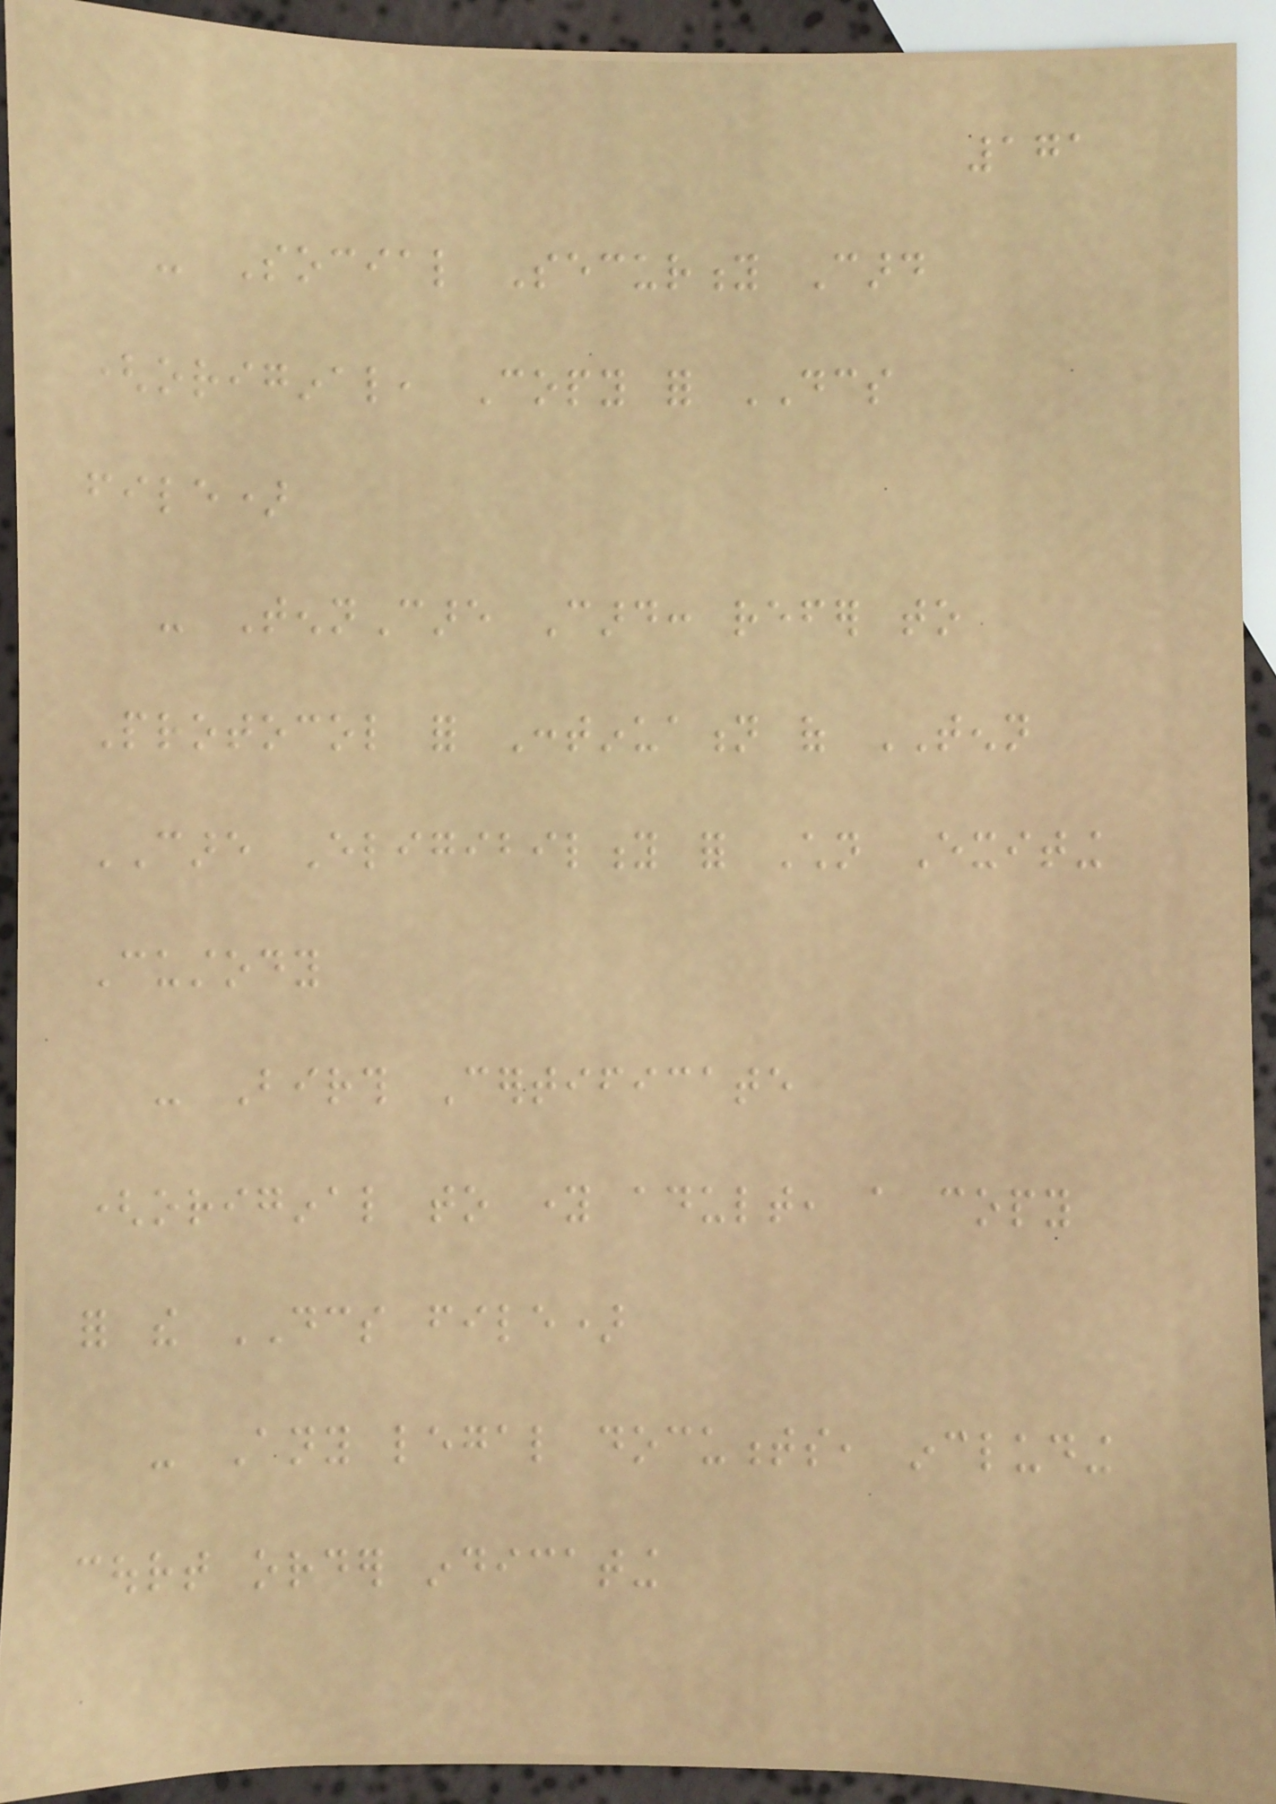171
- Social Security Card
(original, Copy for DCS
file)
- TennCare Card: refer to
Protocol for Continuation of TENN
CARE Eligibility for Children Exiting
Custody
- Birth Certificate
(original to young adult, a copy
for the DCS file)
- Any legal documents, including
court order indicating
